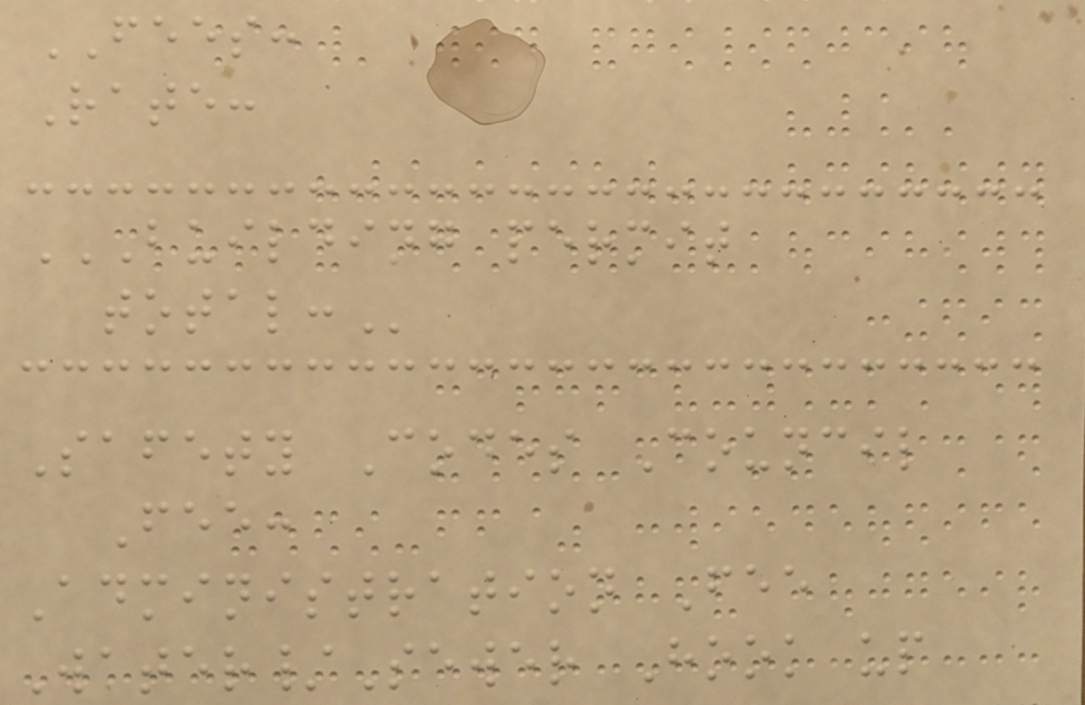FEES:
Rate:
BUILDING PERMIT
TOTAL:
Safety Codes Council
Fee:
Administration Fee
Water/Sewer Hook up
